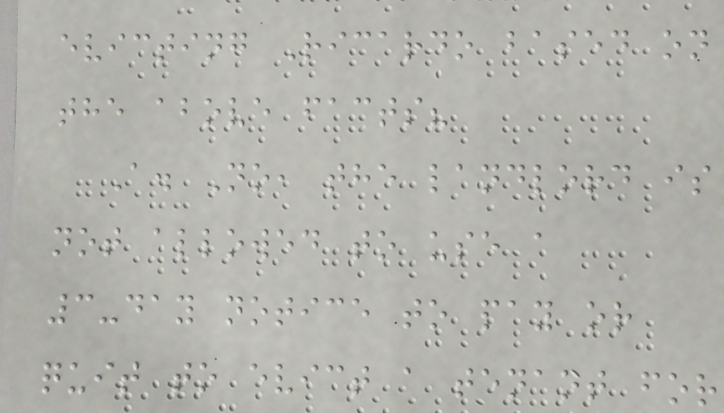evicting Ricardo based on
the above facts?
A. No, the landlord is
not allowed to use a
3-day notice to pay or
quit to evict a tenant for
